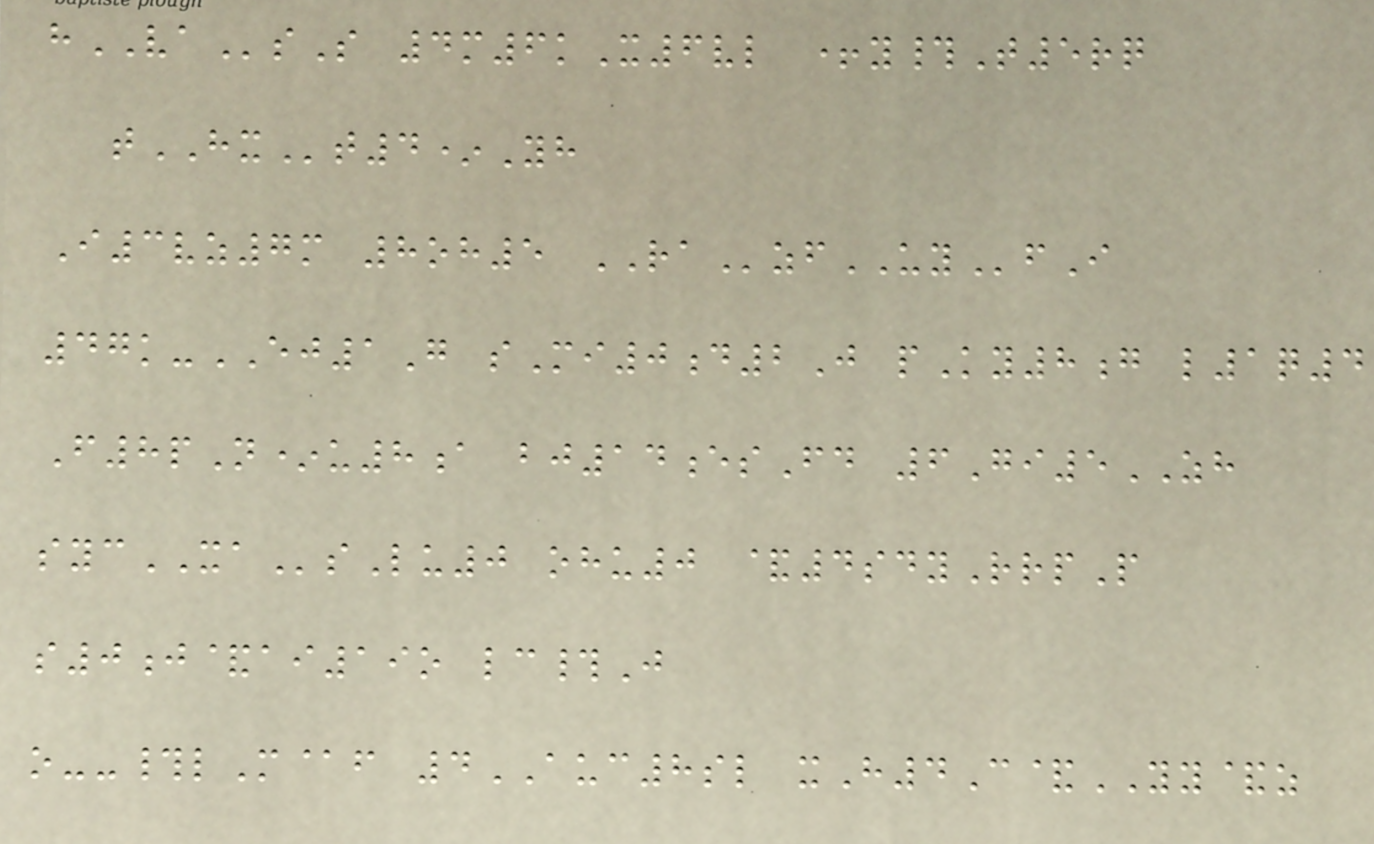hVAsS 4m6kX6vl +y#T5rq
tHXt4*Yh
I3vz7m 8oh5 RAzfUYfI
47k-EJ1G sMi0d2J pKy8g l1q4
F8pN*u8a bj14esFd 6Gi5ZH
sycXAsLu0 ohu0 &4sdyRrpP
s0j&ai19o lc#J
o--#lM@f 4AUC8sl xH4C&YY&z
